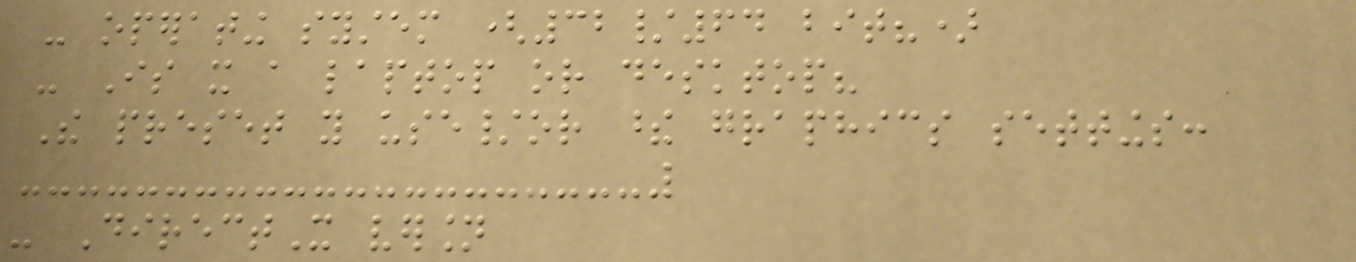- operating system (32/64 bit?)
- Is it a laptop or desktop?
The preset you use/or these graphics settings:
- DirectX version
